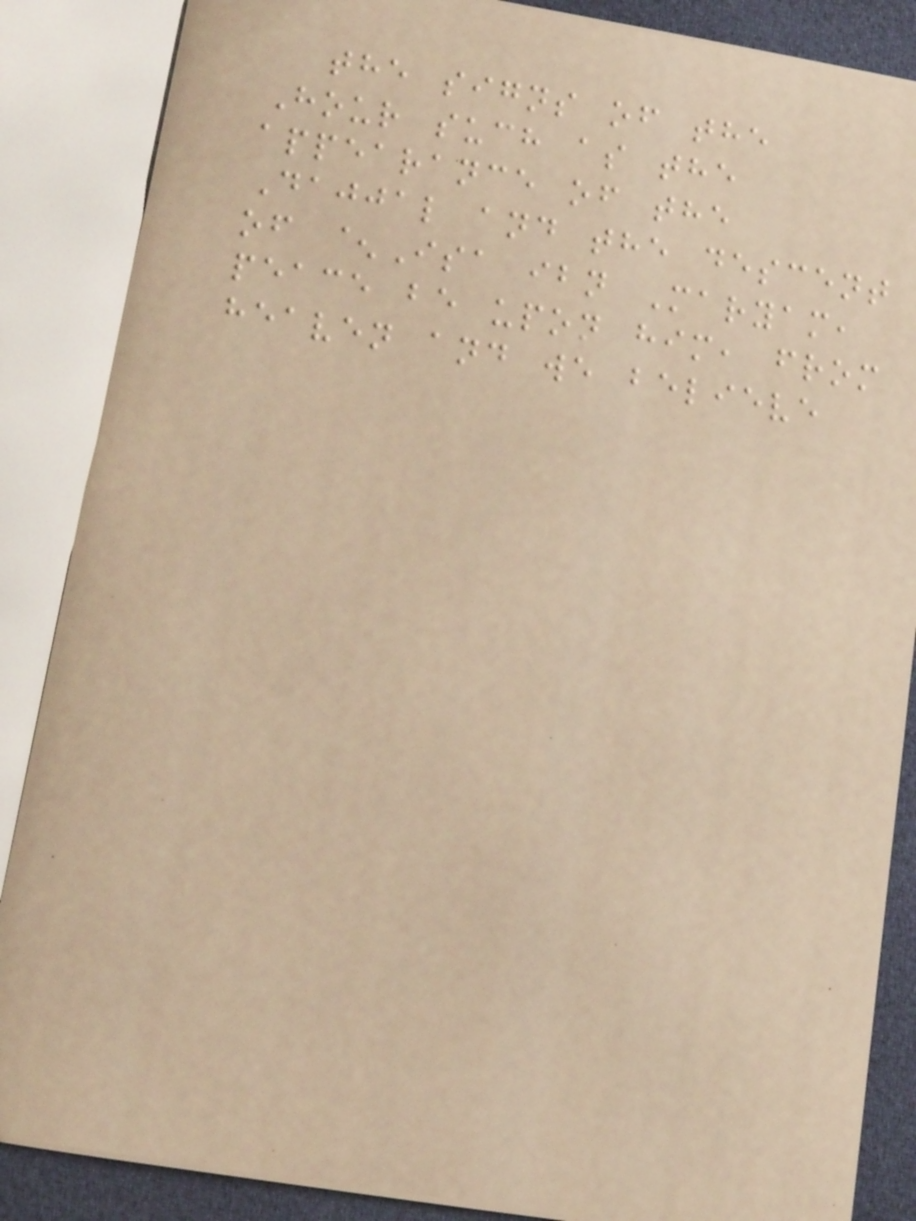the signs of the
Hour such as the
appearance of the
Dajjal and the descent
of ^Isa ibn Maryam,
peace be upon him, from
heaven and we believe
